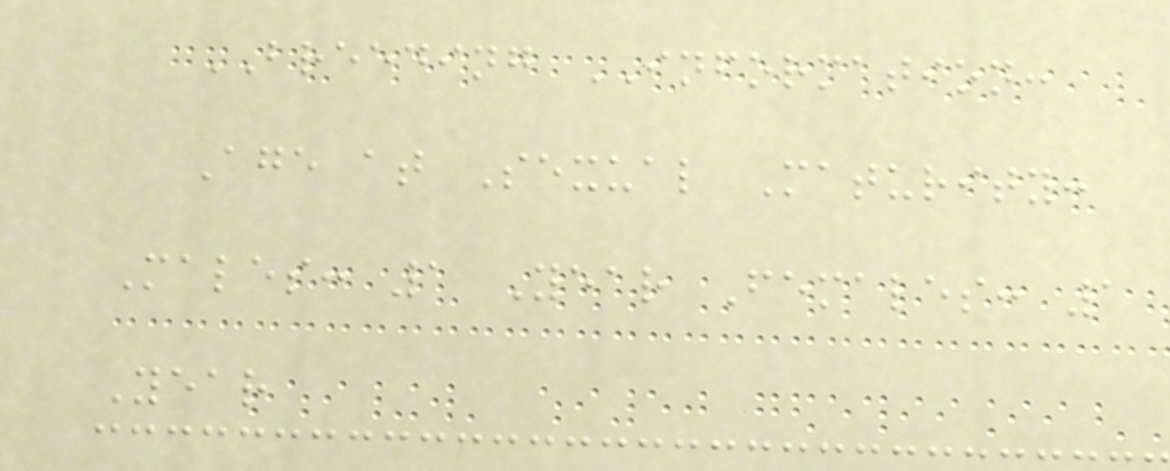BREEDING INFORMATION:
Age at Sexual Maturity:
Males: 1 Year Females: 1
Year
